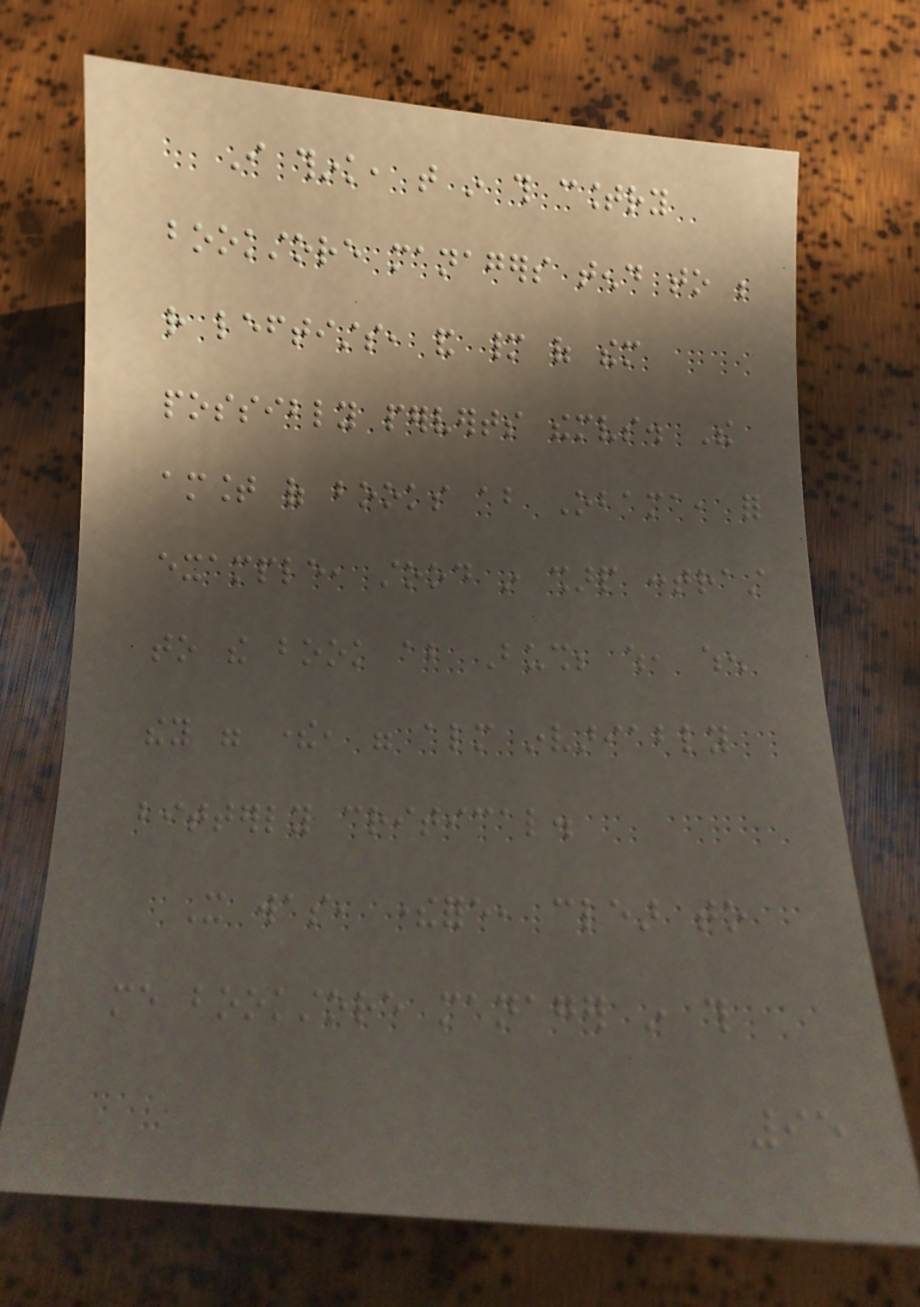I think, that in this country
bookstore managers tend to be
rather leftists, and many of them
possibly perverts themselves. The
amount of books about Obama, for
example, stood in sharp contrast
to the book about Bush; which, when
they were there, were almost invariably
bitterly critical.
It was, therefore, clear to
me bookstore manager in this
95
